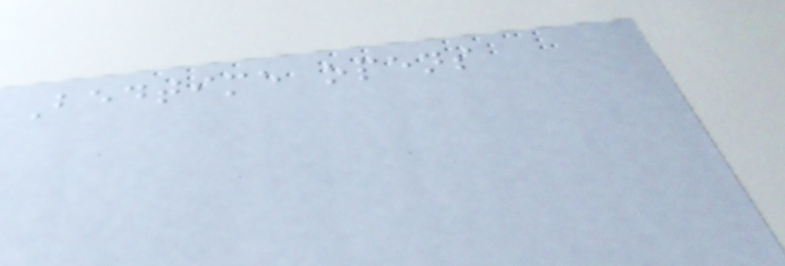Bedtime opens
